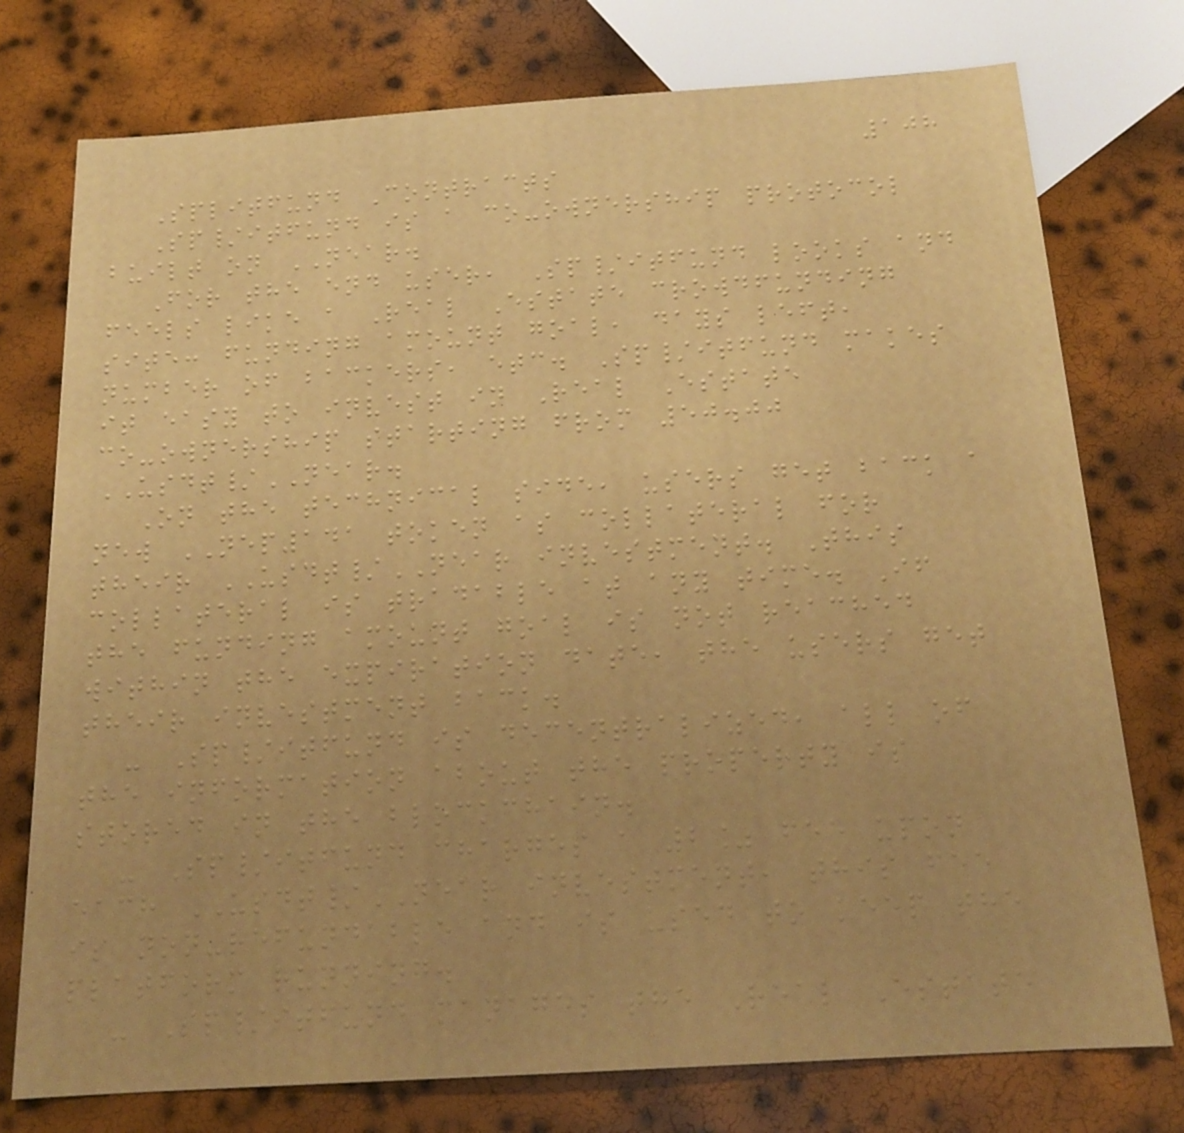108
Splitfund Contracts
Sp/itfund is a co-ownership protocol
built on NEAR.
For the end user, Sp/itfund looks and
feels like a Real Estate crowdfunding
site: funding amount goal, days left,
number of backers, etc. Sp/itfund makes
it easy to invest in Real Estate
co-ownership starting from 50.00
USDT/NEAR.
On the technical side, users get back a
new NEP141 token as collateral for
their USDT/NEAR investment. This
collateral is tradable at any time. If
the funding amount goal is not reached
within the expiration date, the users get
their investment back.
- Sp/itfund is decentralized, all of
the information about the property is
stored in the blockchain.
- Sp/itfund charges a 2% fee upon
each USDT/NEAR investment, this fee
is non-refundable and is used to keep the
platform running.
- Sp/itfund manages the Real Estate
